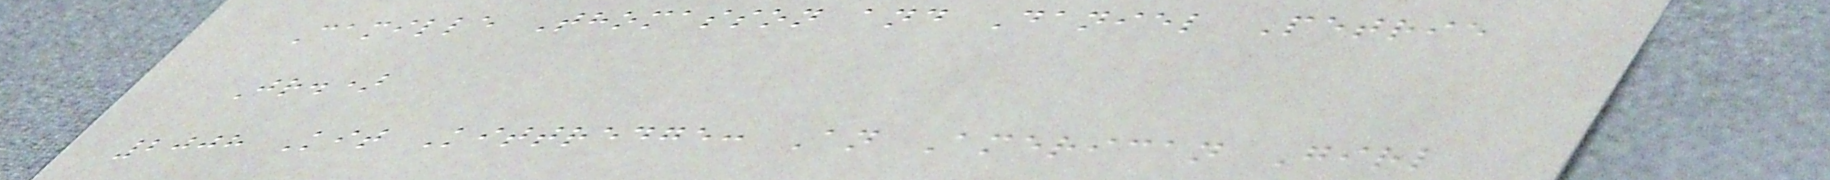Camille Thomasson and Daniel Petrie
Jr.)
2008 Kit Kittredge: An American Girl
